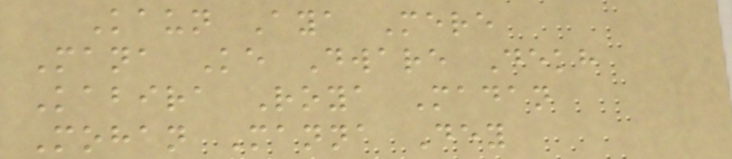Kaun Aya Mere
Mana Ke Dware Dekh
Kabira Roya Madan
Mohan Manna Dey
